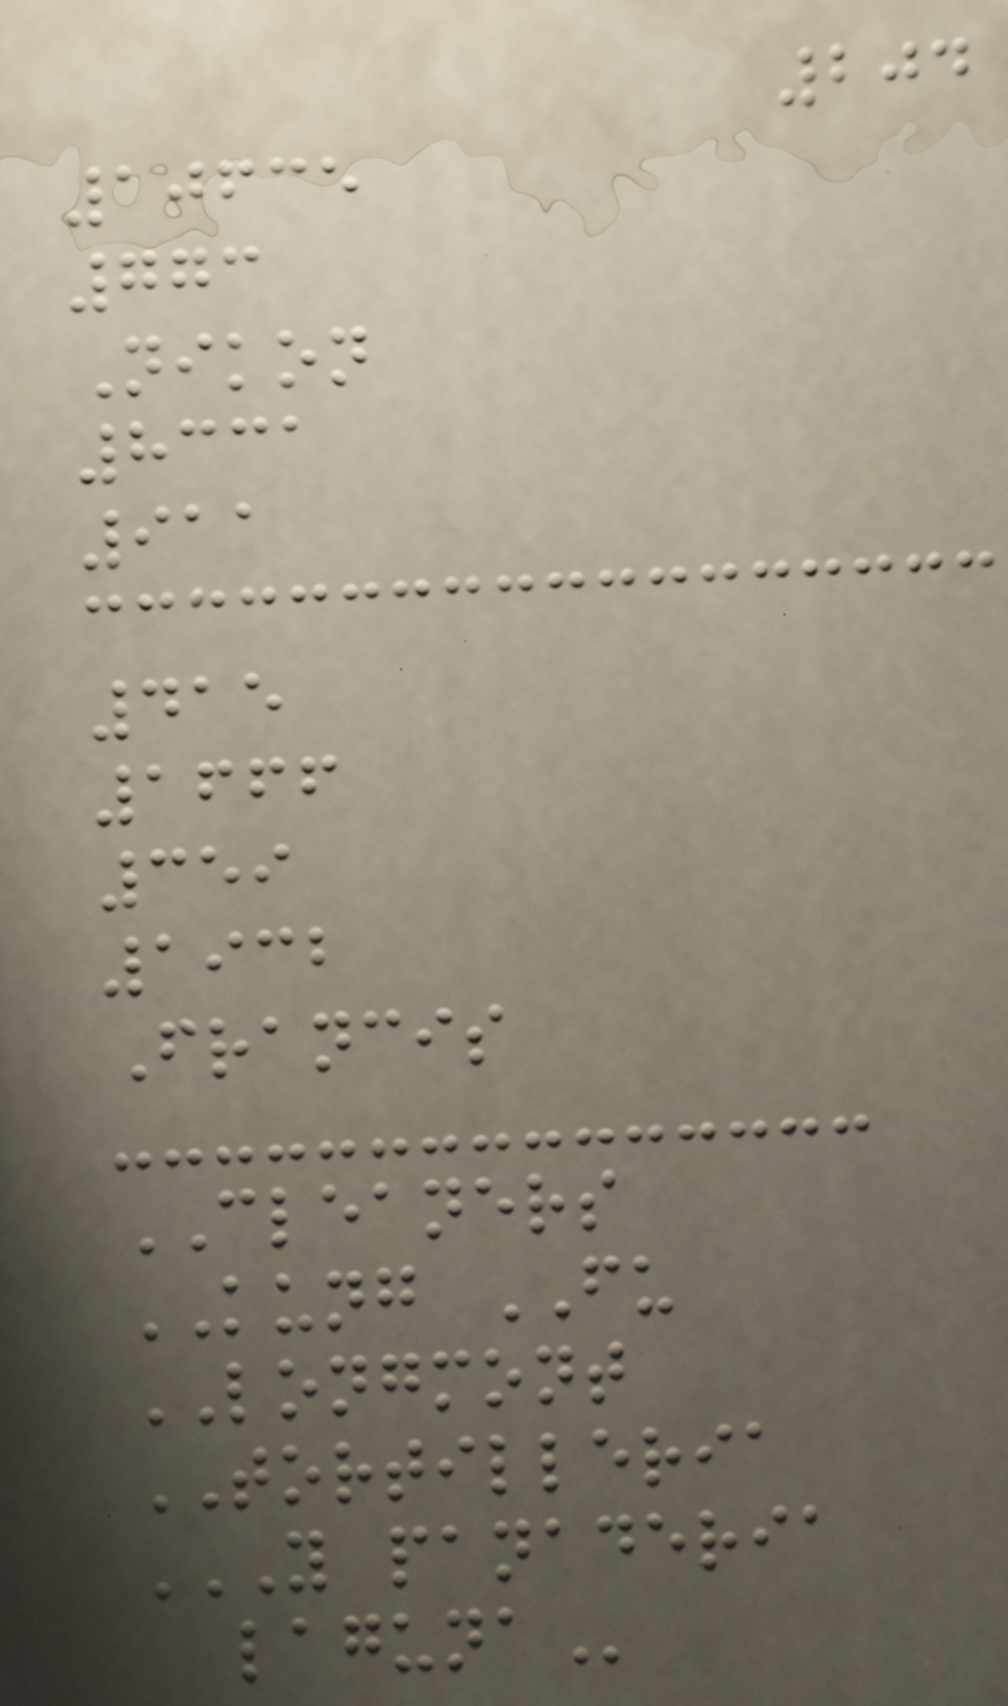204
10635
773
Nikon
8331
911
415
1666
359
1932
Francis
CLEANERS
KUNG FU
LONGMONT
TORTILLERIA
Y PANADERIA
LAGUNA
